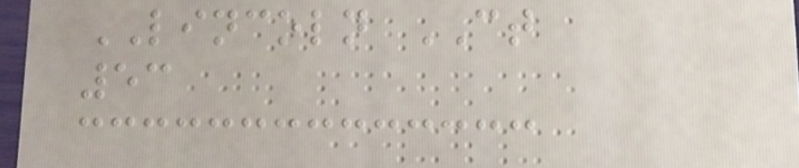LINCOLN CT
53
